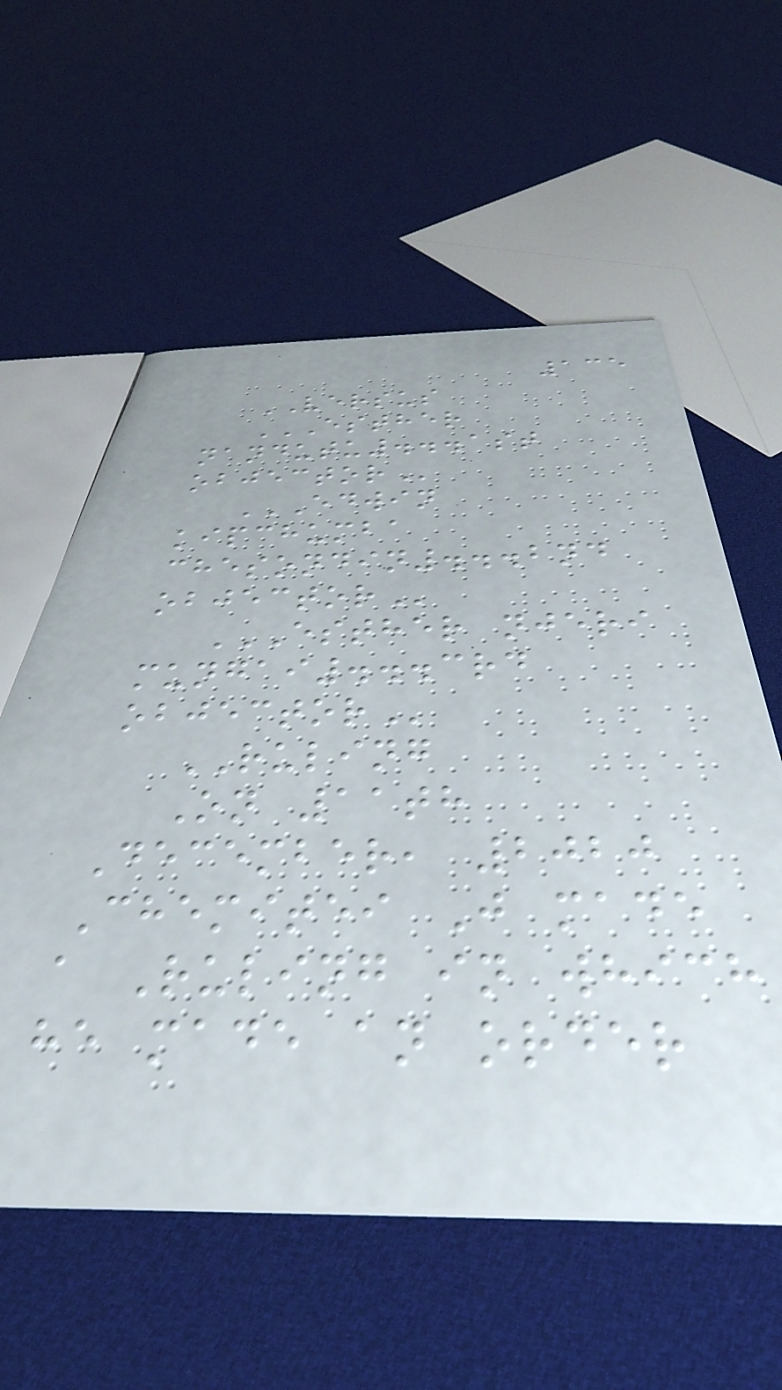135
VERSUS
ESTHER
NANDUTU...1ST
OBJECTOR
EDWIN
KIPCHUMBA
CHESONDIN...2ND
OBJECTOR
ESTHER NJERI
MUNGAI...3RD
OBJECTOR
RULING
On 11th
December, 2020
Chemitei J made
a Ruling in which
he made an order
